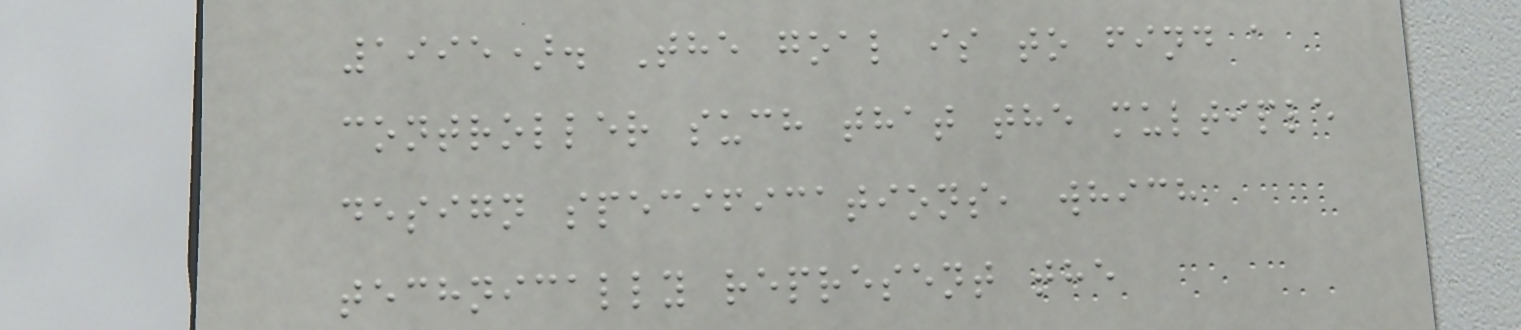1995). The goal is to find a
controller such that the multiple
design specifications, which
technically represent the
